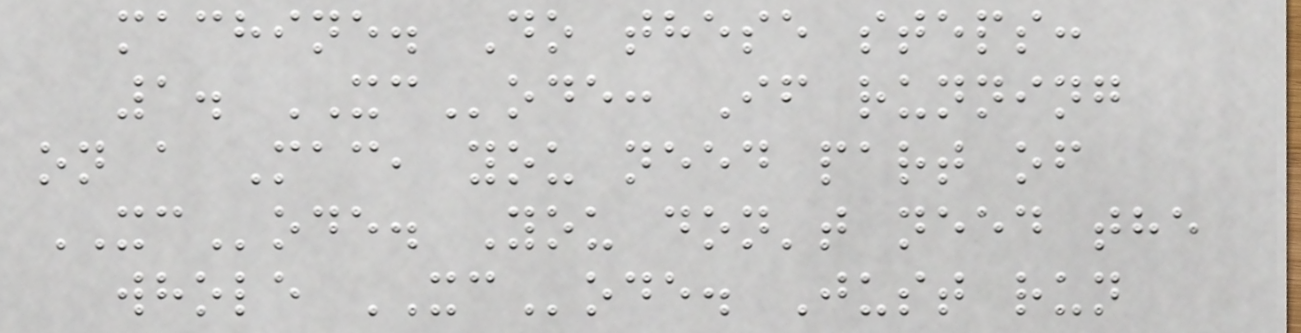machine. Do these steps:
1. XCode: If running
on a Mac, you need part of
XCode. You don't need the
whole XCode. Just run
